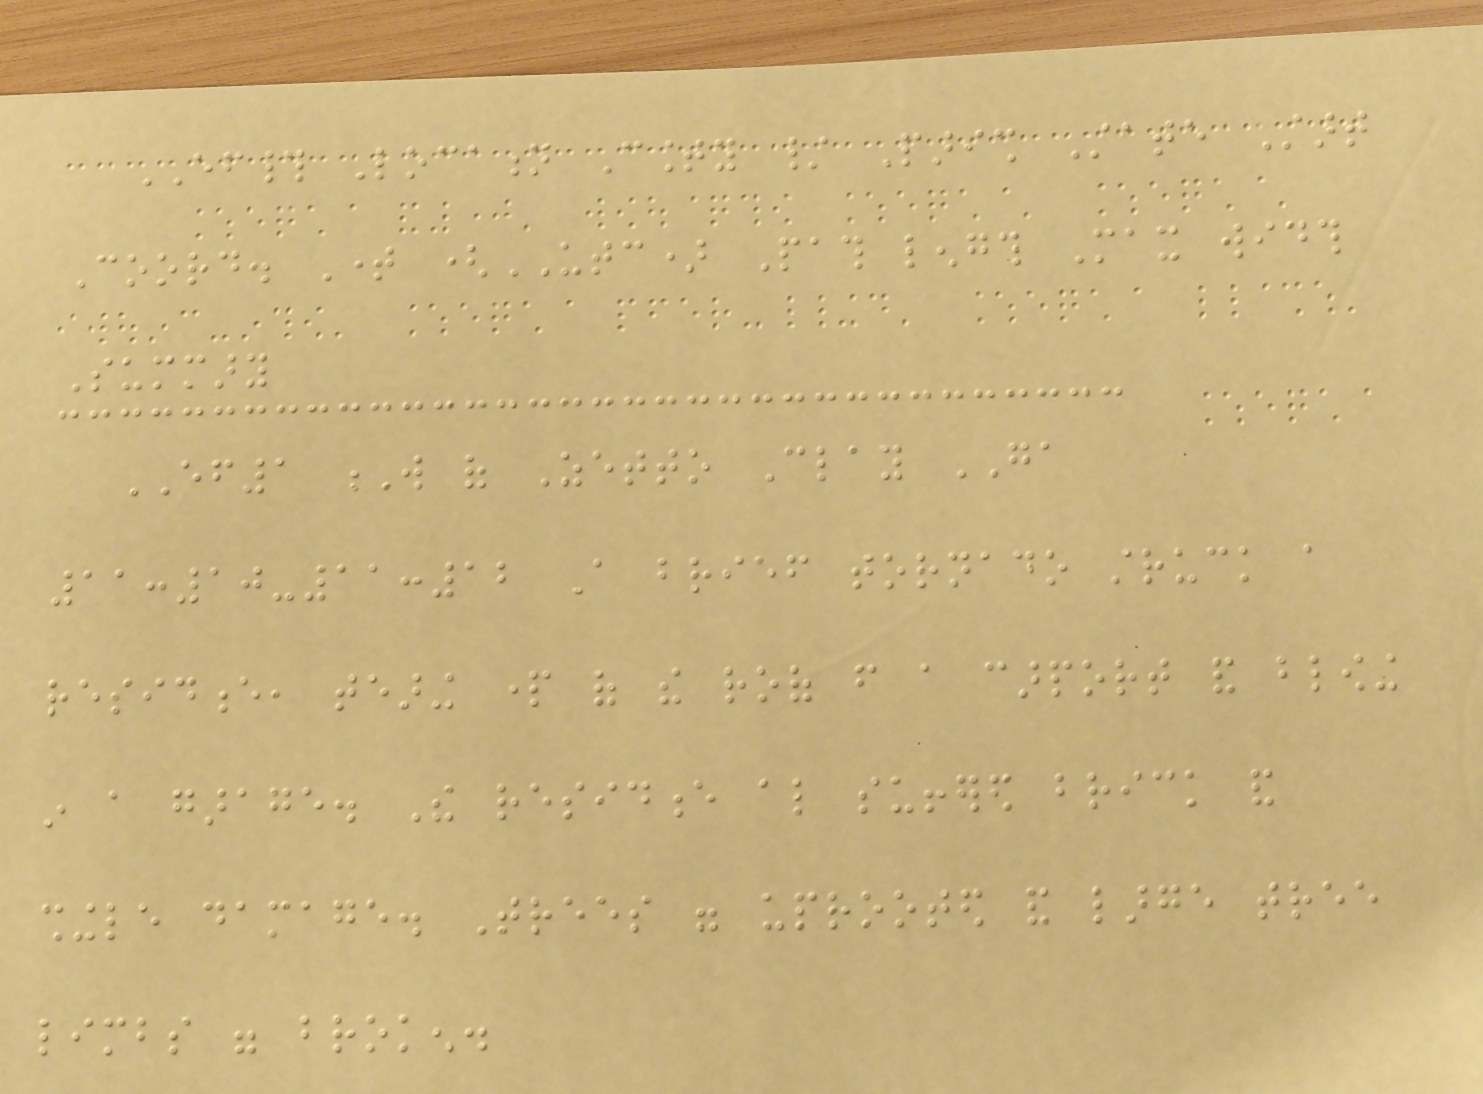EF# Location County / Parish State Start
Coord. Time (UTC) Path length Max width
Summary
EF1 W of Zetto Clay GA
11:10-11:12 A brief tornado struck a
residence, tearing part of the roof from a carport and blowing
in a garage. The residence also suffered brick and
shingle damage. Trees were uprooted and large tree
limbs were broken.
